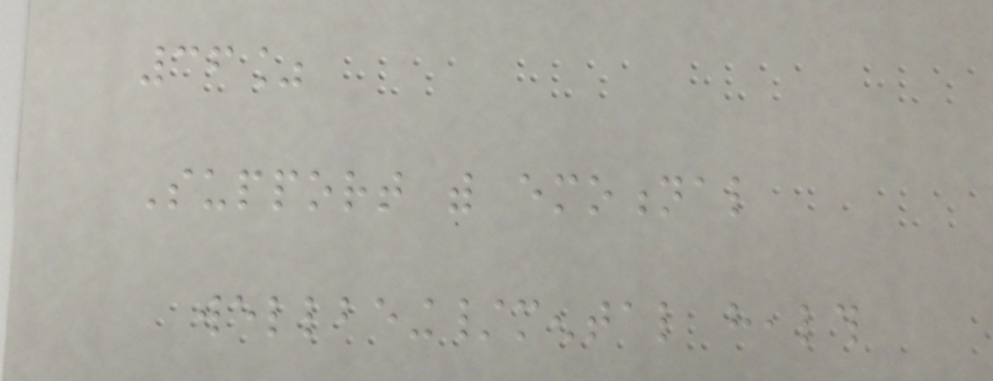36%
Support with emotional
wellbeing/mental health
